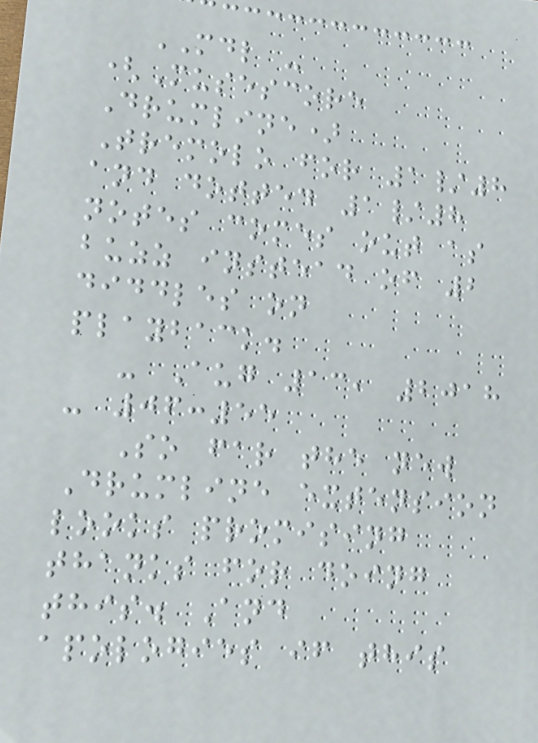MDL -
(Musescore
Drumline)
Tremolo for 1/8
and dotted 1/8
notes comes out as
buzz instead of 2
diddles on
playback.
- Aug 13, 2018
- 06:55
So far the new
Drumline extension
looks promising
thanks for doing
this. And
apologies if this
